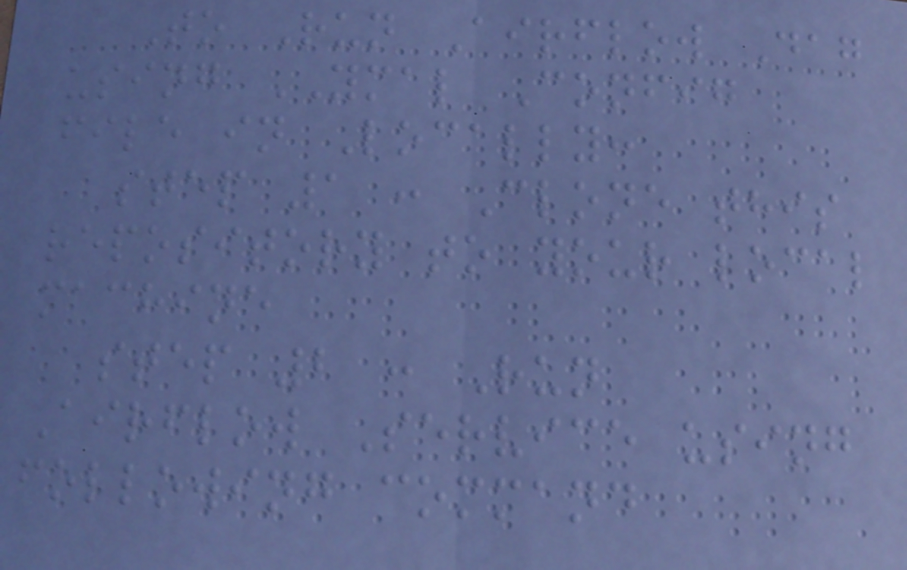To Run Airflow Dag
using YMAL Config
file in Locally:
step 1 : Clone this
repository to your local
machine
step 2 : Run
Airflow Service using
following command
